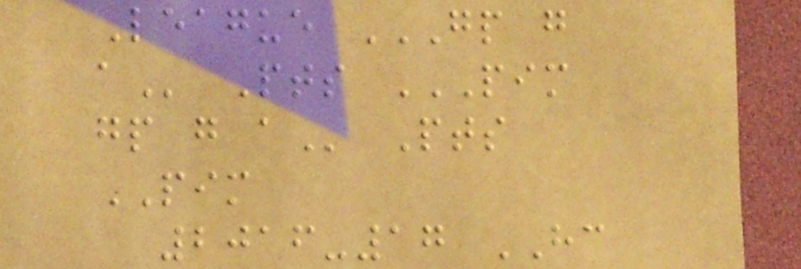League GP G
A Pts PIM
GP G A Pts
PIM
2016-17 HC
